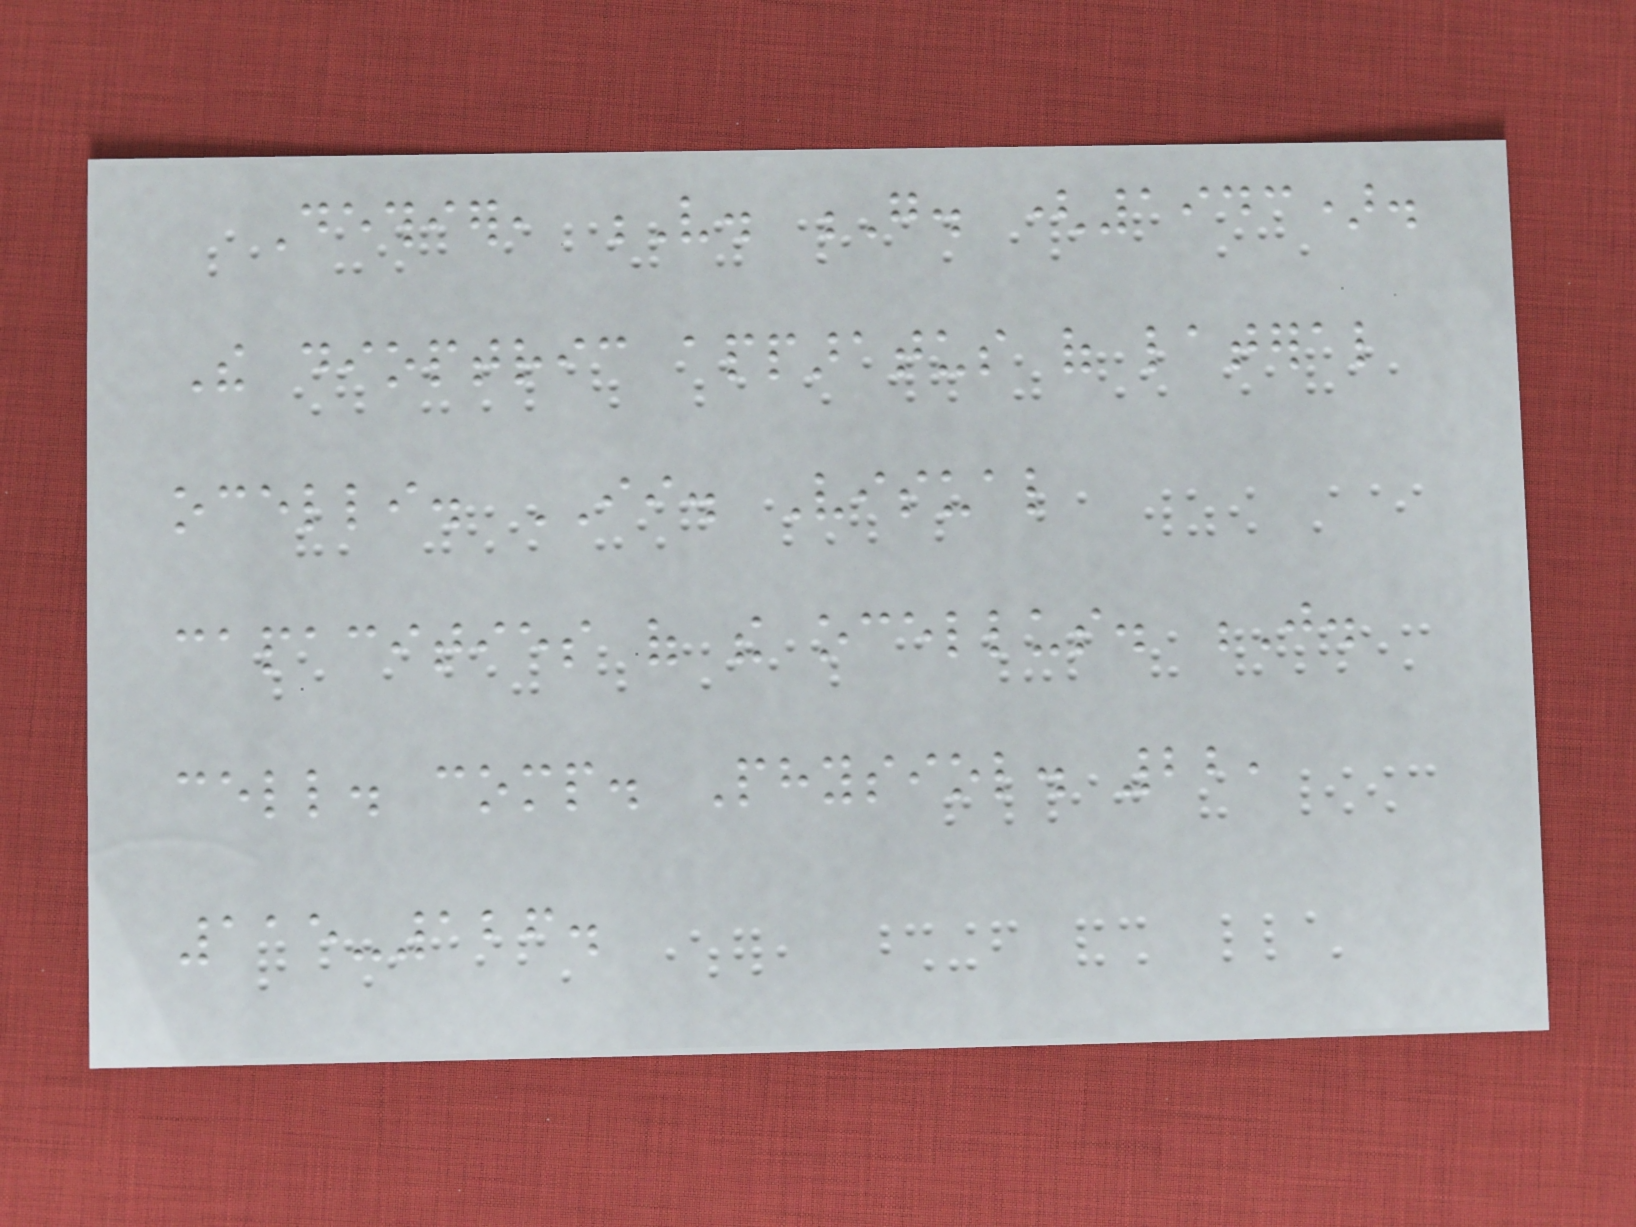Dethier, V. G. (1943).
The dioptric apparatus of lateral
ocelli. II. Visual
capacities of the ocellus. J.
cell. comp. Physiol. 22,
115-126.
